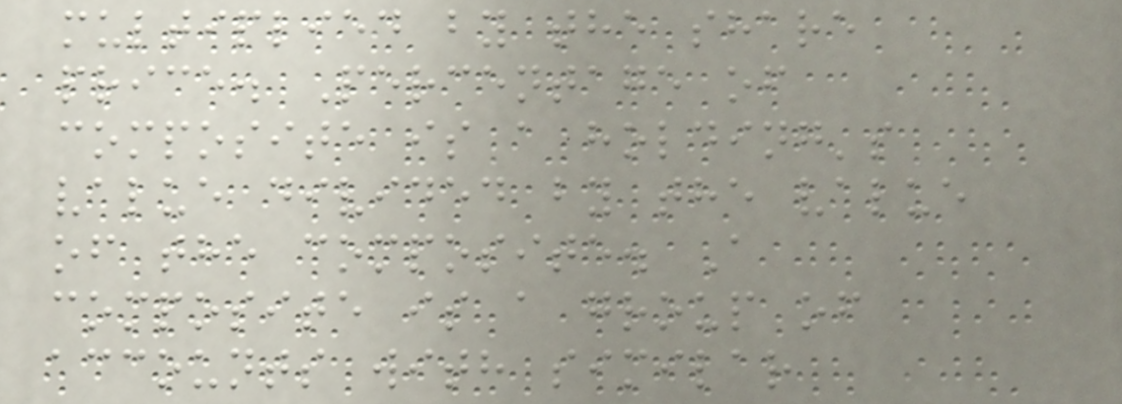multiplied by the share
price. Percentage of
composite is a holding's
value divided by the value
of the composite. A
composite is a group of
accounts with similar
